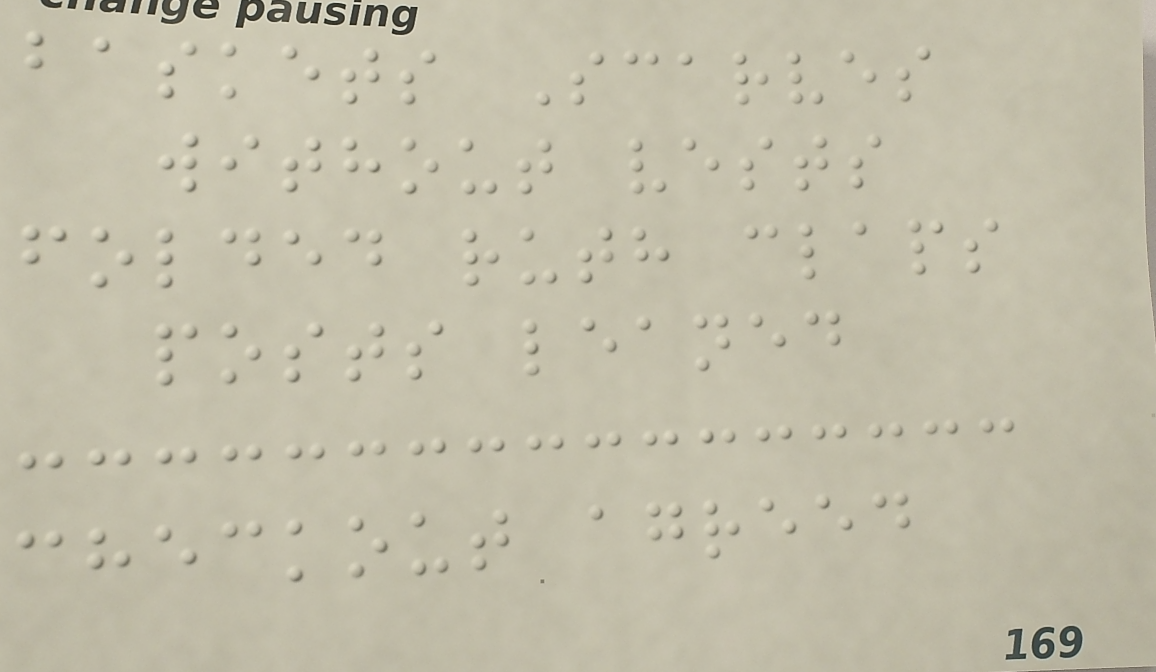baskets Scarves
without vests
folded ruth claps
posts leaned
checkout agreed
